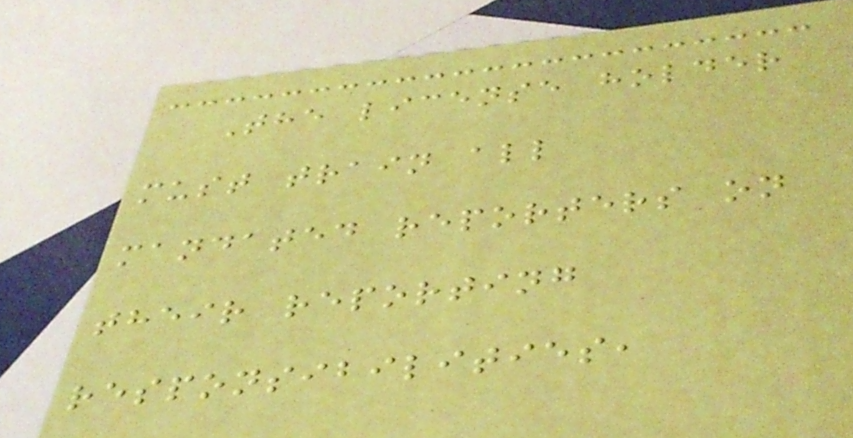The license holder
must train all
mandated reporters on
their reporting
responsibilities,
